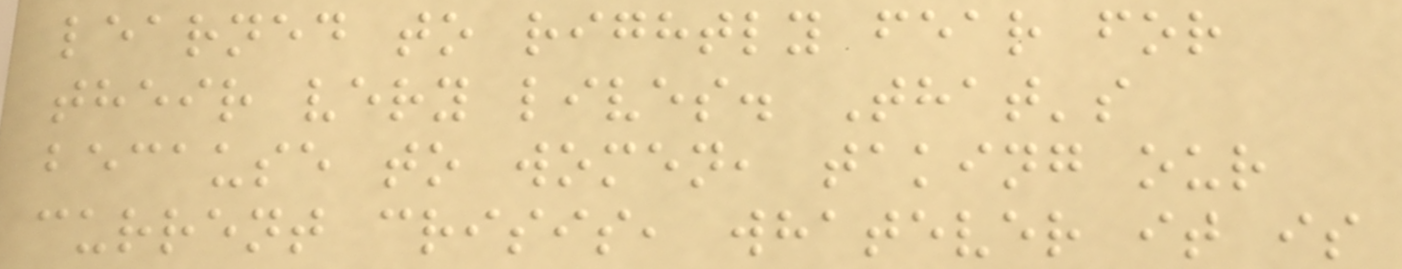learned to rightly fear for
their very lives. That's
because to women, taking our
current crisis, whatever it is
